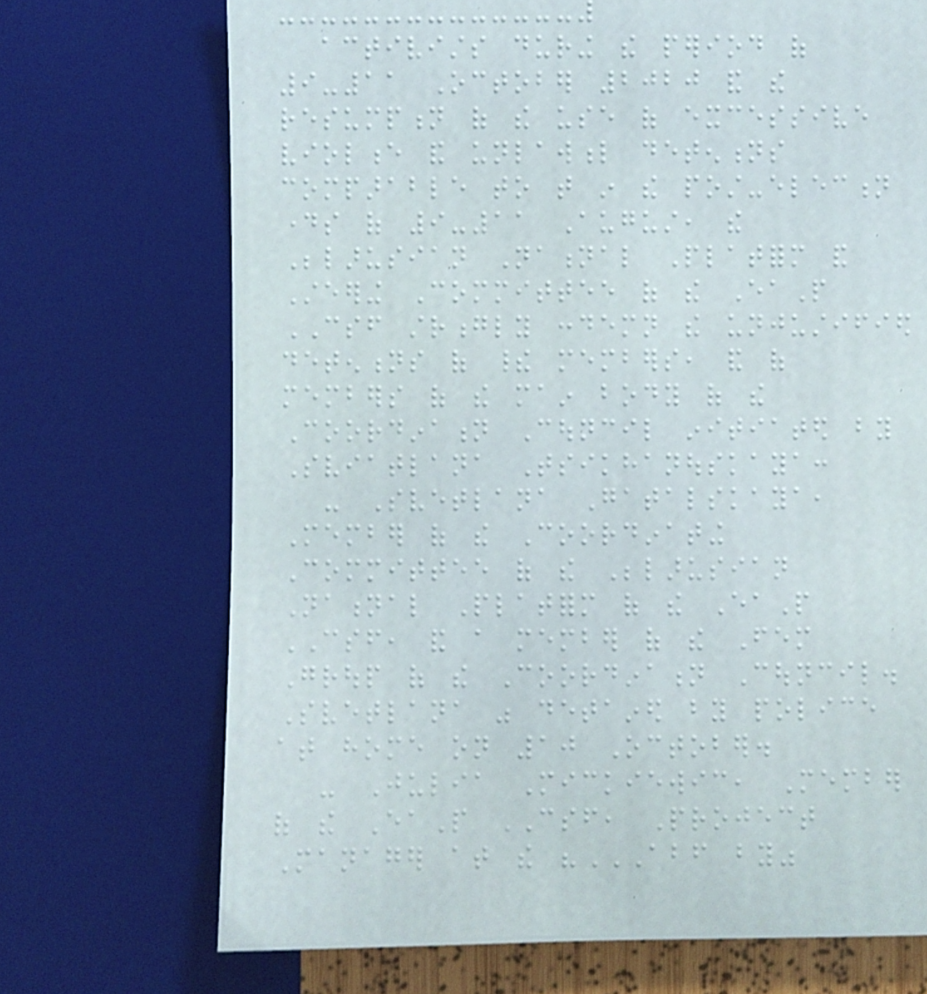activists during the period of
9-11 October 2020 and the
resumption of the use of excessive
violence and unlawful detentions
comparable to that in the post-election
days of 9-11 August, the
Belarusian National Platform and
Steering Committee of the EaP
CSF strongly condemn the unjustified
detentions of their members, and of
members of the main body of the
Coordination Council initiated by
Sviatlana Tsikhanouskaya:
- Svetlana Gatalskaya,
Member of the Coordinating
Committee of the Belarusian
National Platform of the EaP
CSF, and a member of the Fem
Group of the Coordination Council.
Svetlana was detained by police
at home on 10 October.
- Julia Mickiewic, Member
of the EaP CSF, Project
Manager at the "ABF BY"
